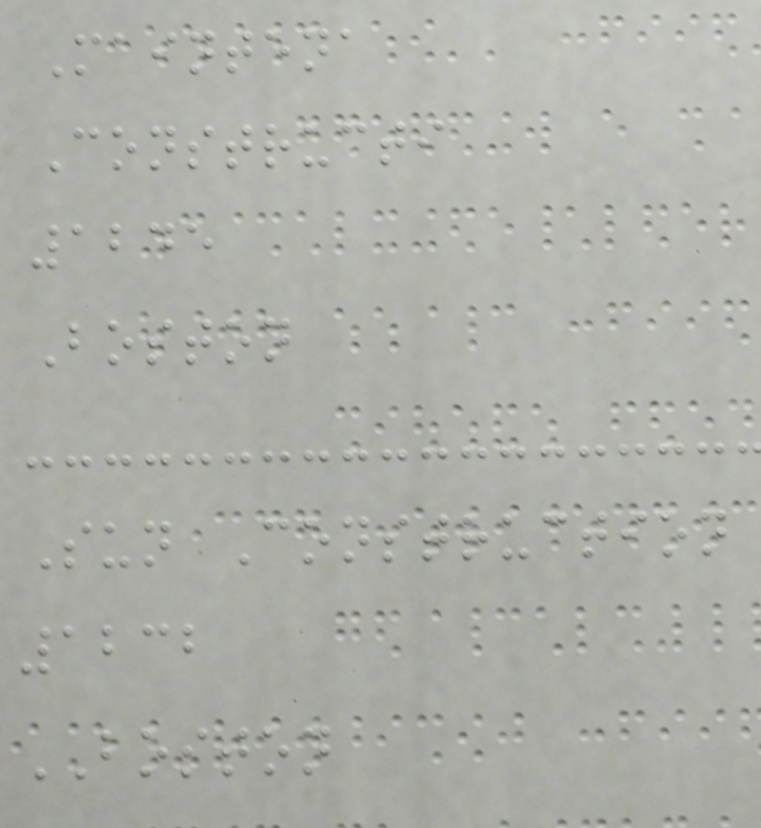Maintena
Constructi
1245
Boston
Sun Construction
1232
BOSTON
